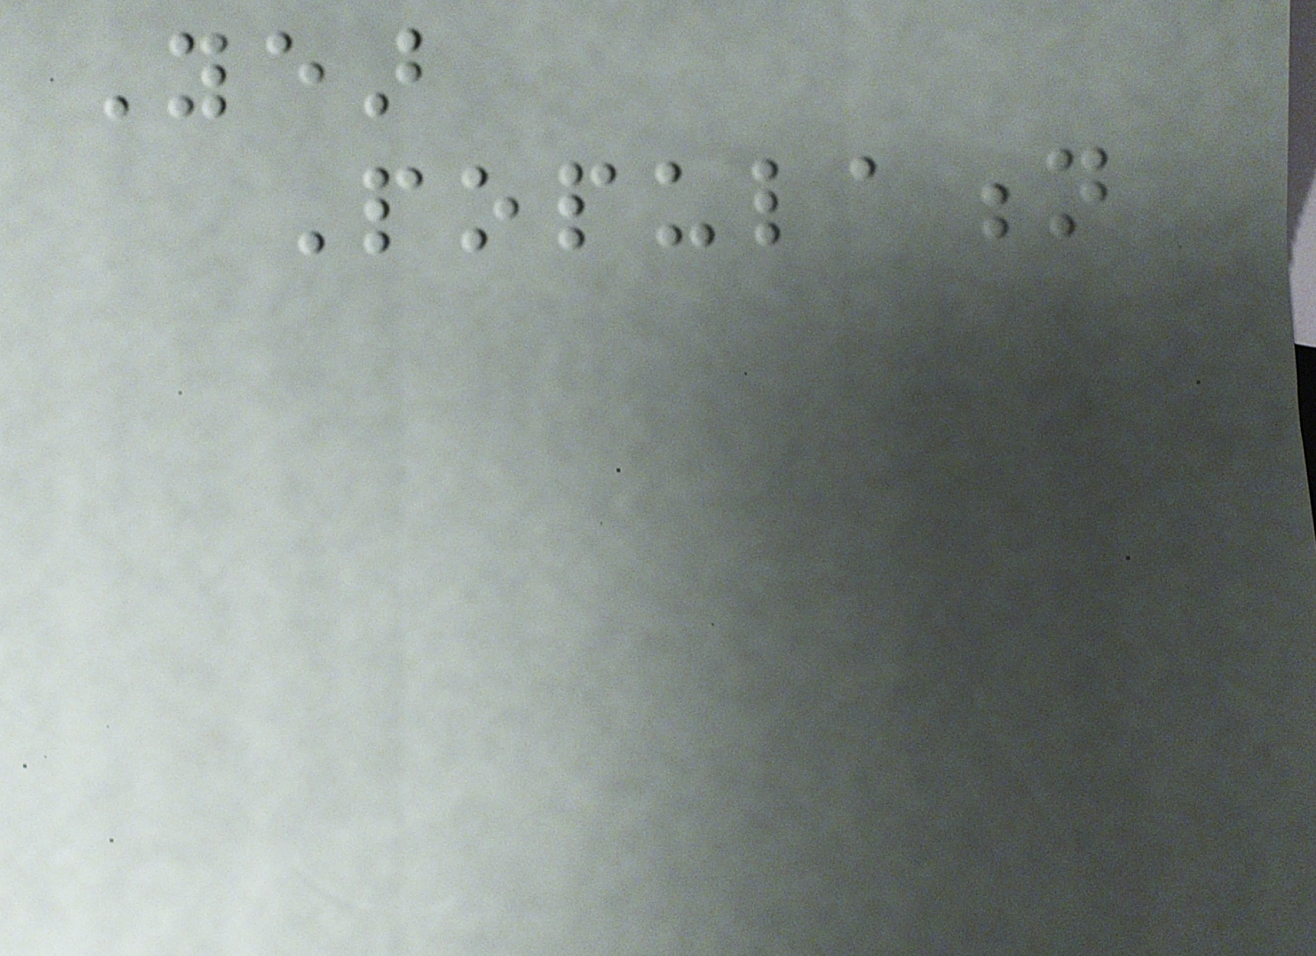Year
Population
